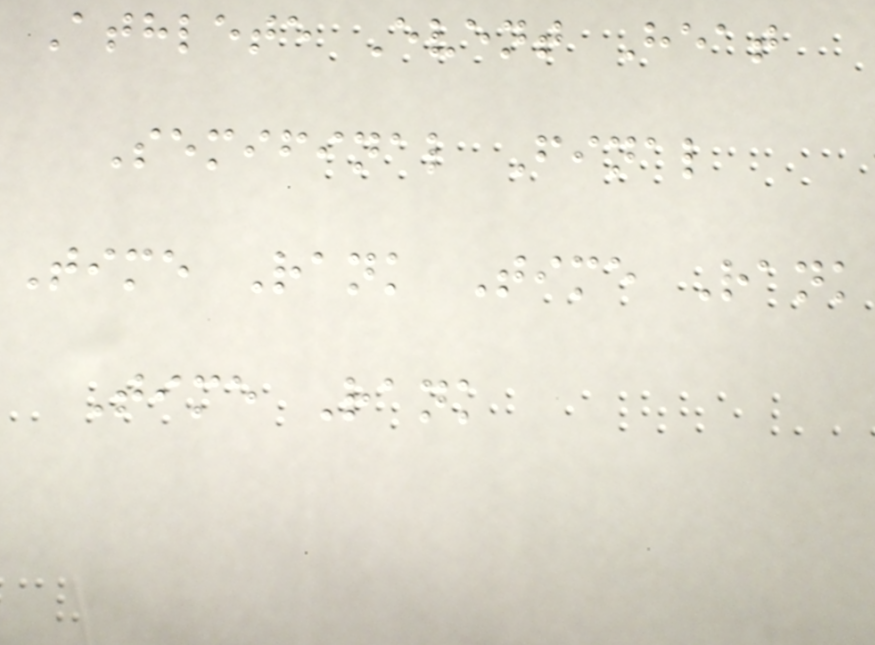Athlete Event Heat
Semifinal Final
Time Rank Time Rank
Time Rank
